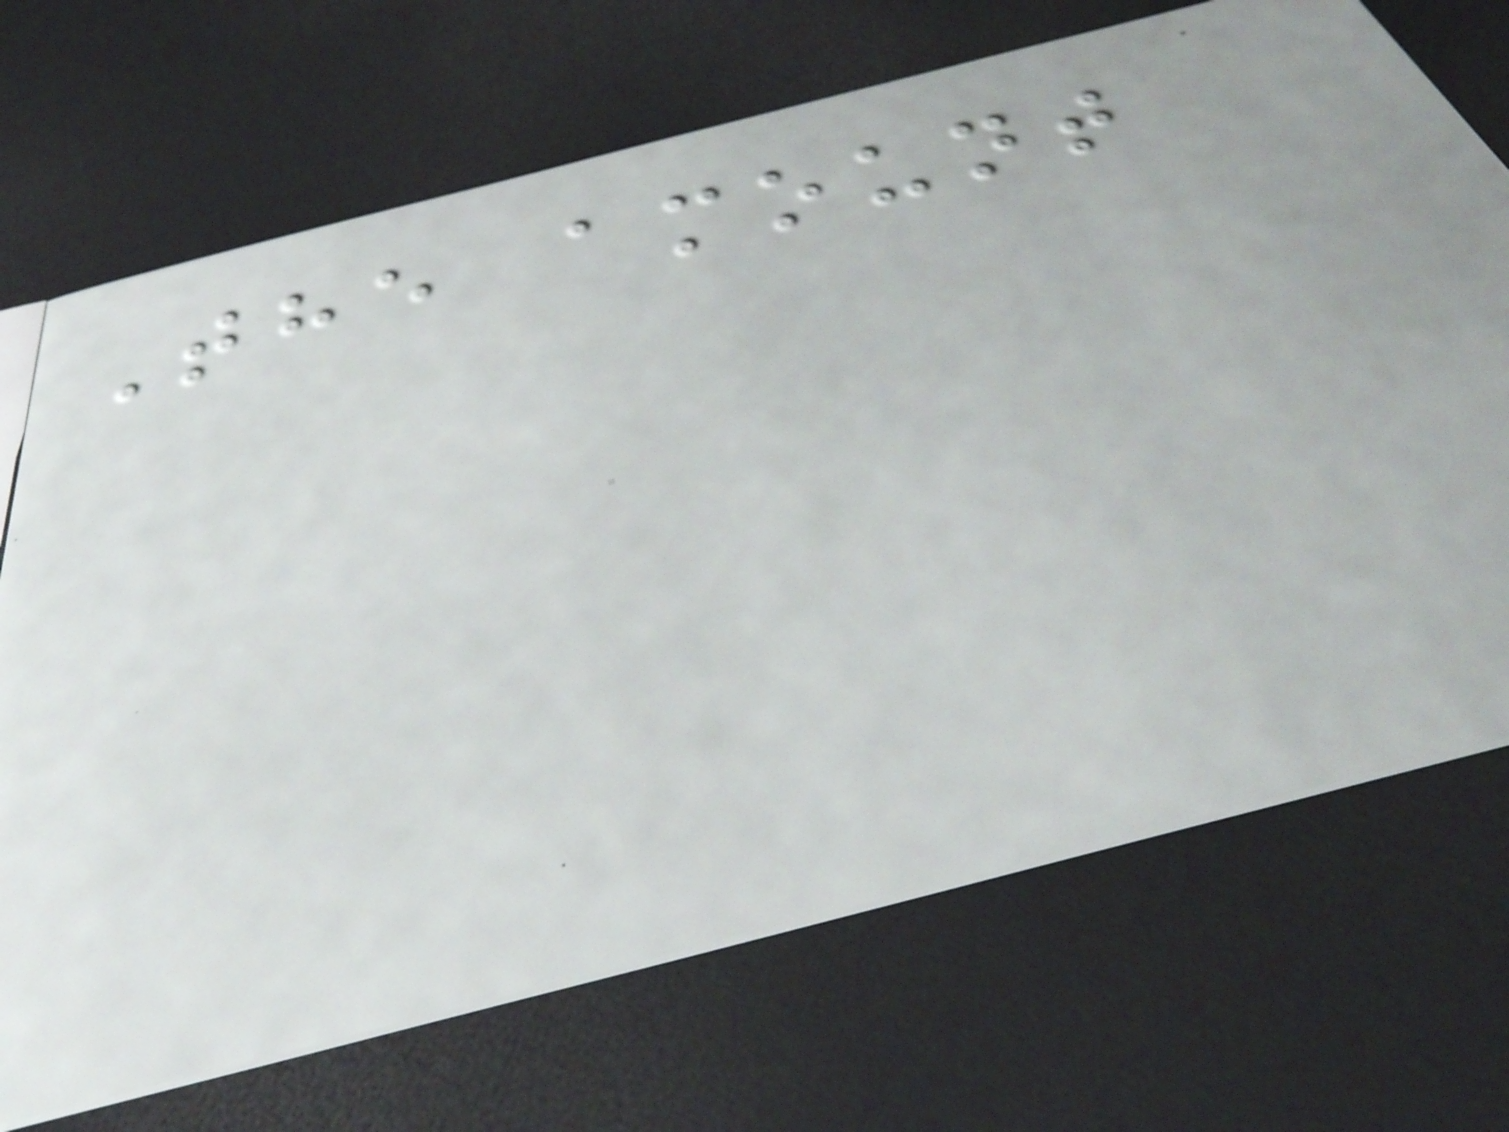The amount
